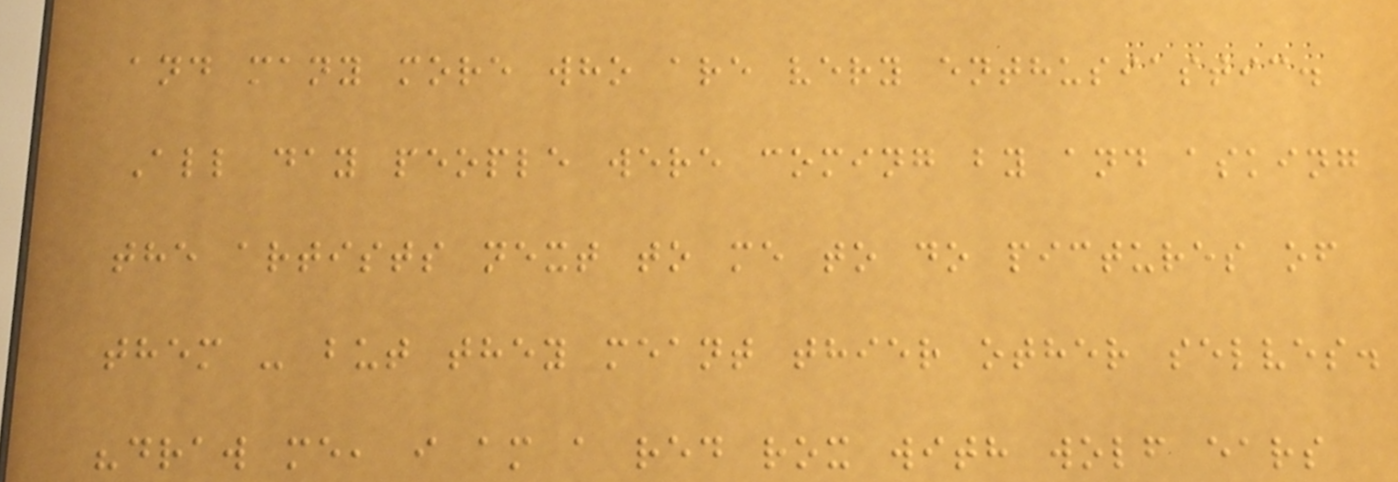and many more who are very enthusiastic.
All day people were coming by and asking
the artists next to me to do pictures of
them - but they meant thier other selves.
"draw me, i am a red rox with wolf ears
